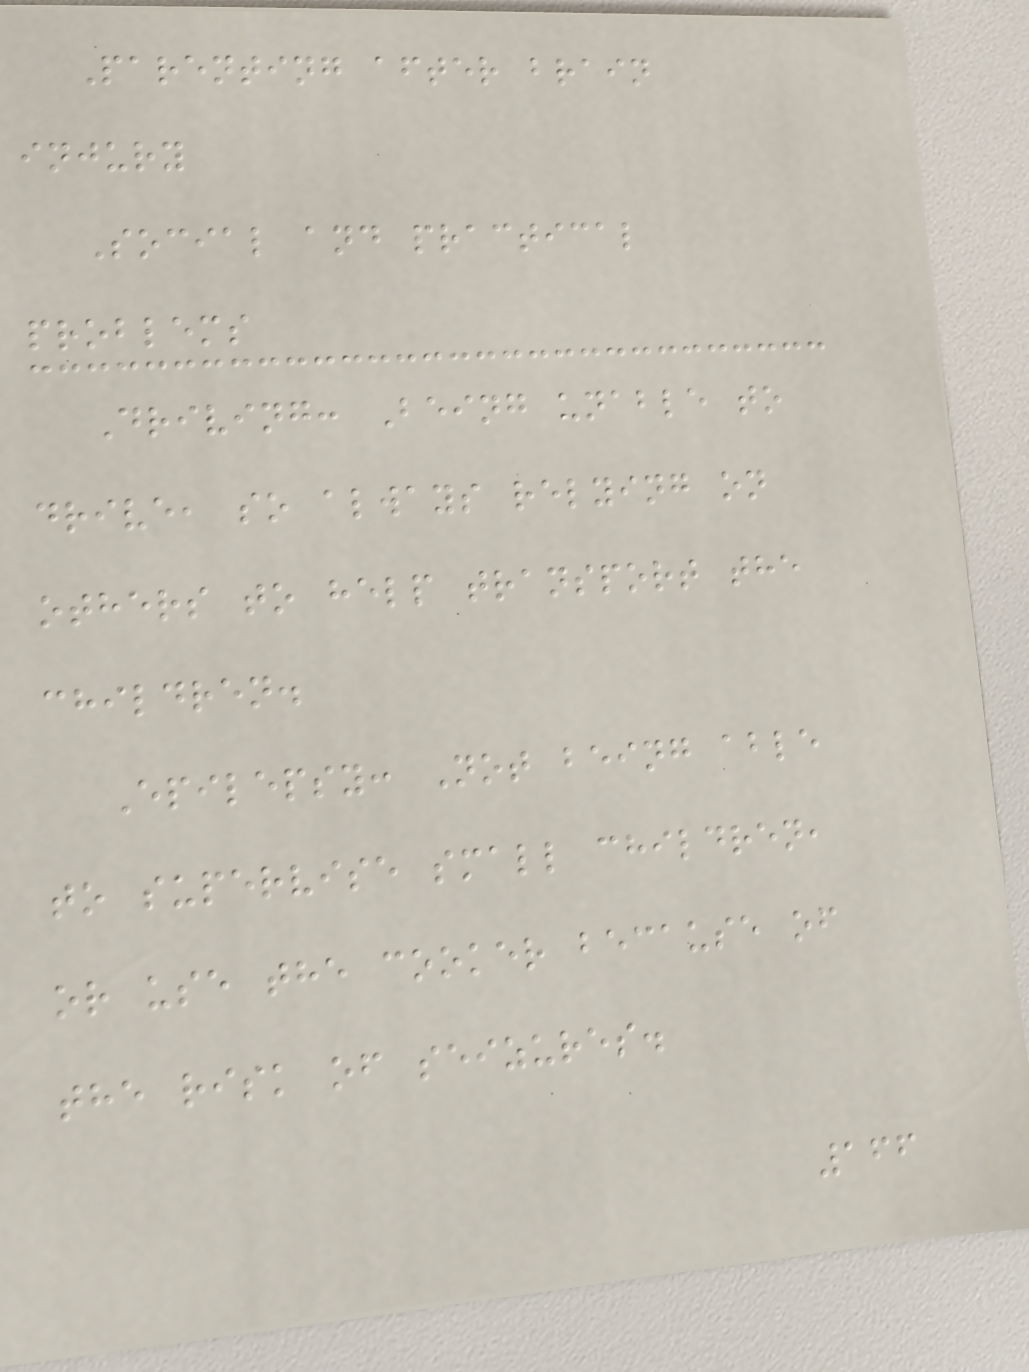Parenting after brain
injury
Social and practical
problems
Driving: Being unable to
drive, so always relying on
others to help transport the
children.
Epilepsy: Not being able
to supervise small children,
or use the cooker because of
the risk of seizures.
166
